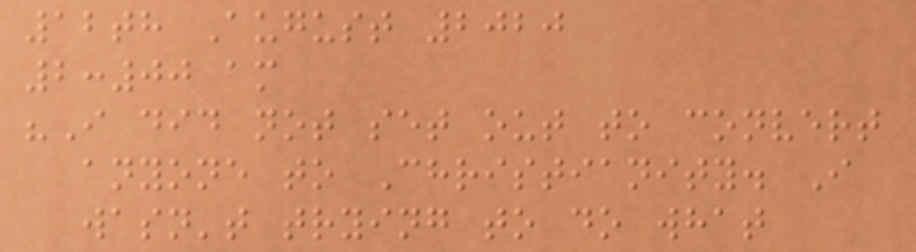12th August 2020
2:00 am
"I did not set out to convert
anyone to Christianity. I
wasn't trying to do what
